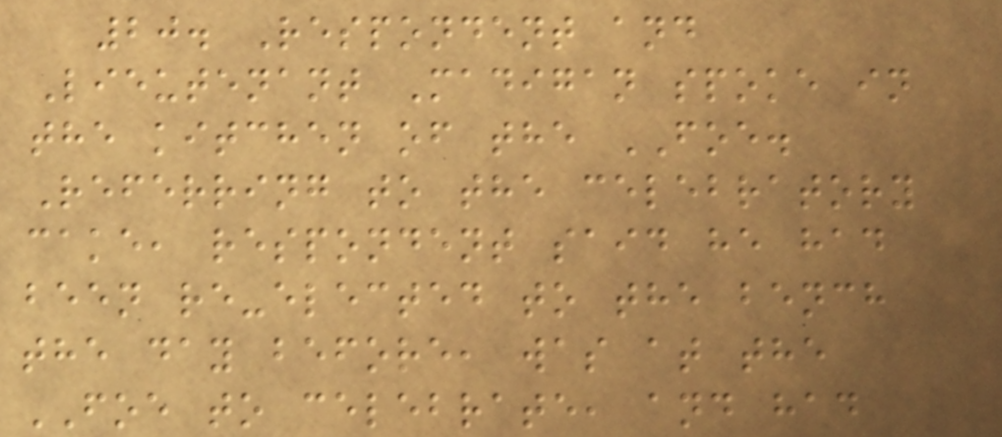20. Respondent and
Lieutenant Madigan spoke in
the kitchen of the FOE.
Referring to the celebratory
cake, respondent said he had
been re-elected to the bench
the day before, was at the
FOE to celebrate, and had
